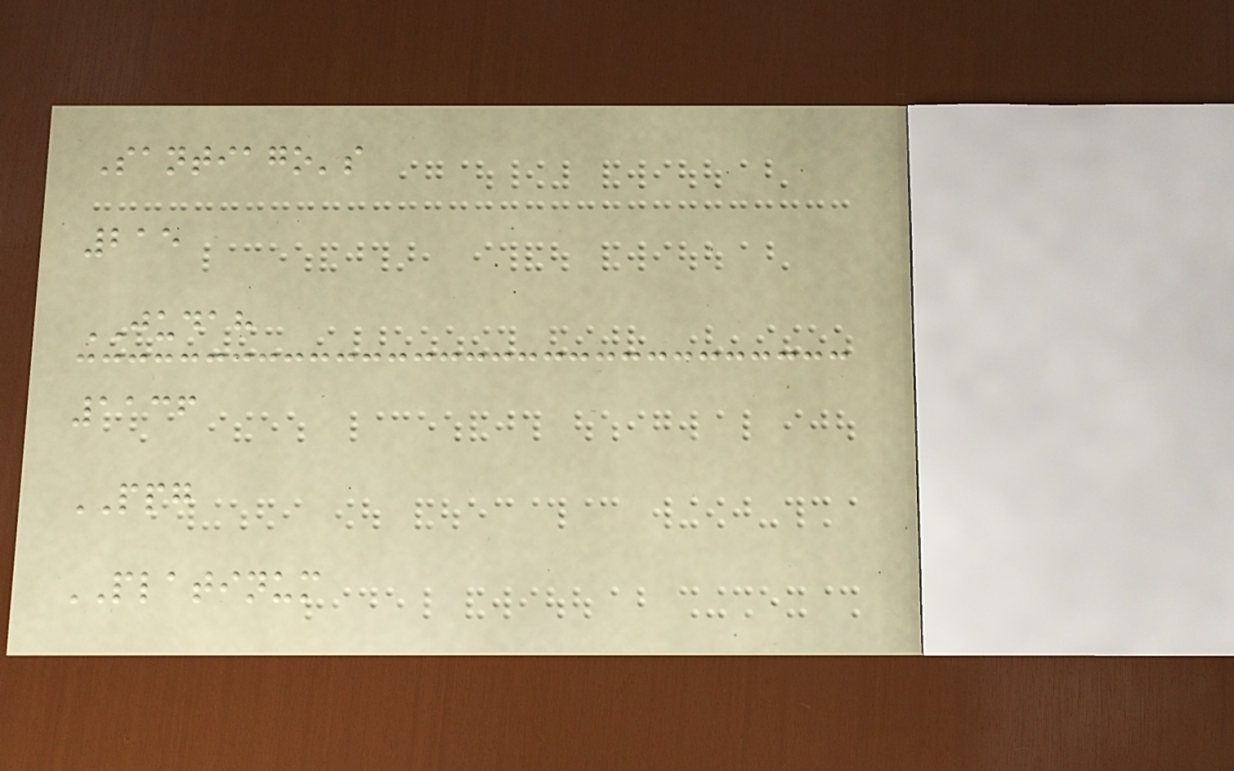Santiago's
215
JUDAH
1136
PPG
PLATINUM
